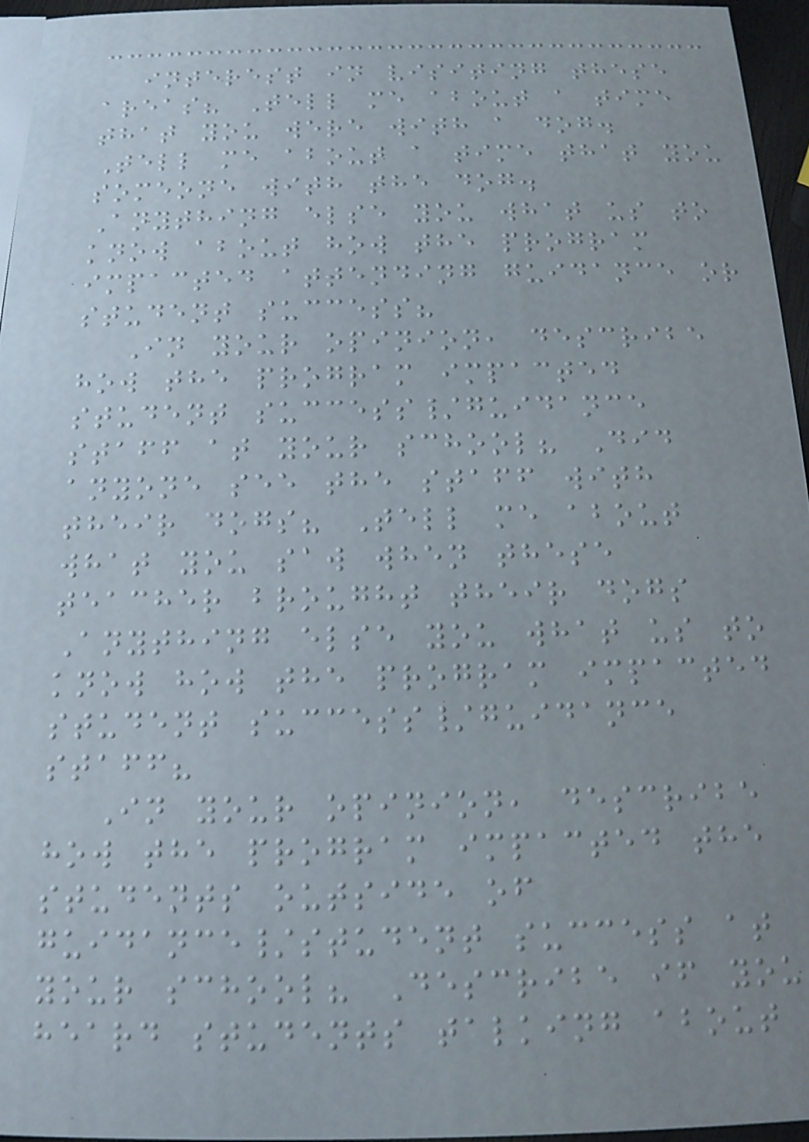interest in visiting these
areas? Tell me about a time
that you were with a dog.
Tell me about a time that you
someone with the dog.
Anything else you what us to
know about how the program
impacted attending guidance or
student success?
In your opinion, describe
how the program impacted
student success/guidance
staff at your school? Did
anyone see the staff with
their dogs? Tell me about
what you saw when these
teacher brought their dogs
Anything else you what us to
know how the program impacted
student success/guidance
staff?
In your opinion, describe
how the program impacted the
students outside of
guidance/student success at
your school? Describe if you
heard students talking about
